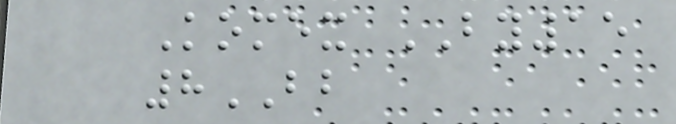Komex BY15
8BB
